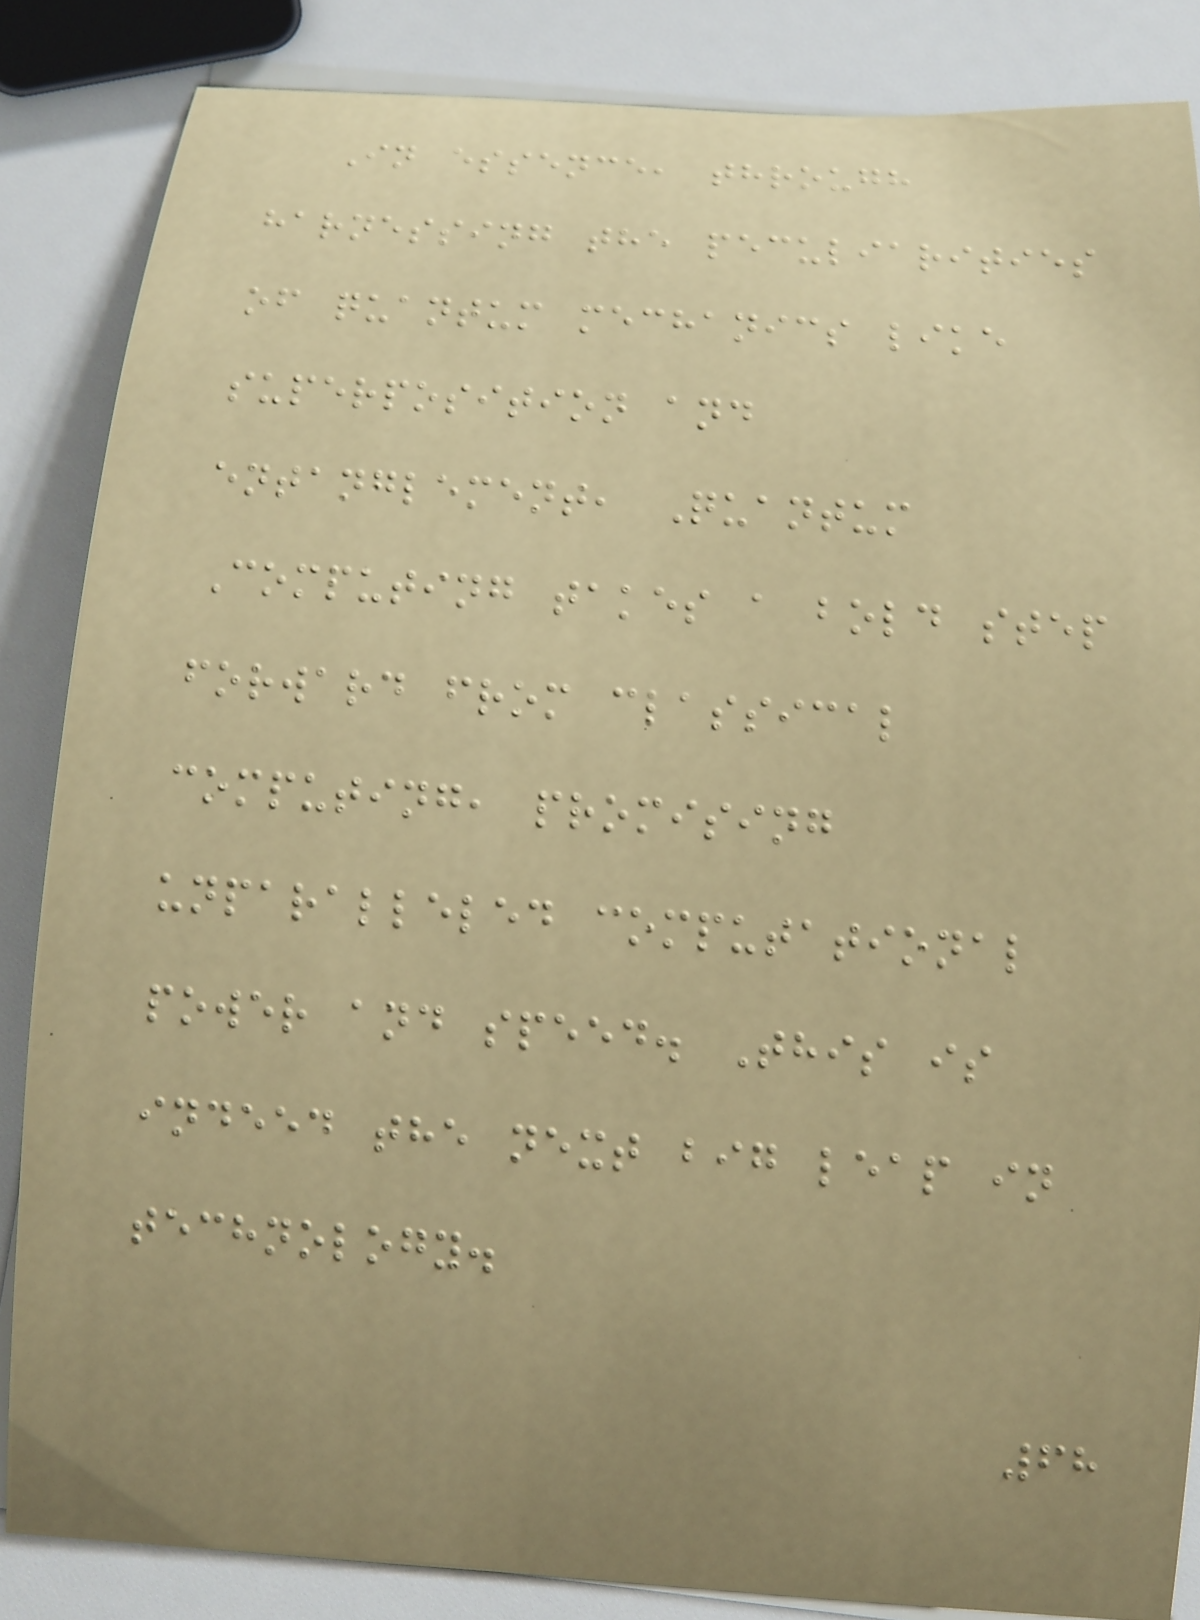In essence, through
harnessing the peculiarities
of quantum mechanics like
superposition and
entanglement, Quantum
Computing takes a bold step
forward from classical
computing, promising
unparalleled computational
power and speed. This is
indeed the next big leap in
technology.
68
